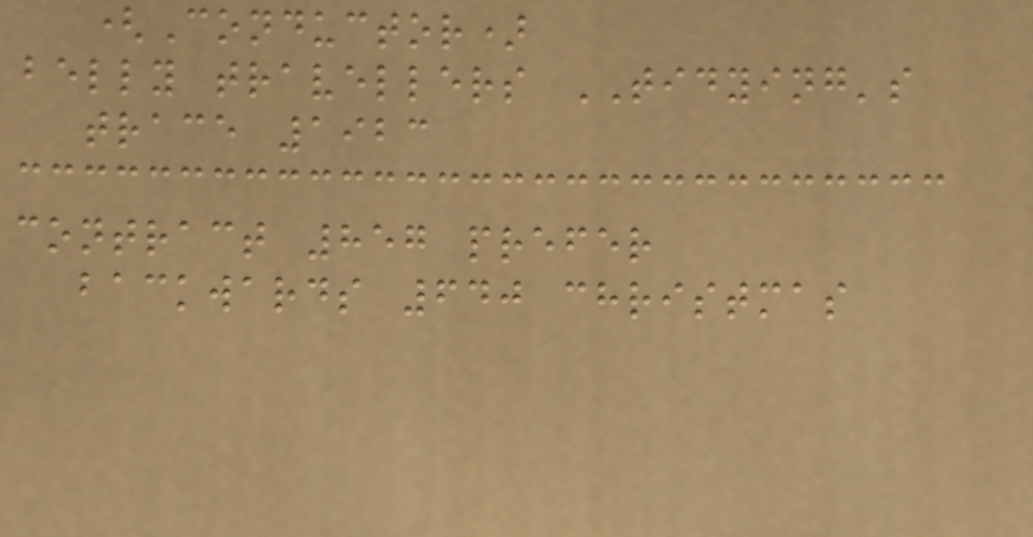(Conductor)
belly travellers TIDYING's
trace 1923
contract 857 prefer
backwards 640 christmas
